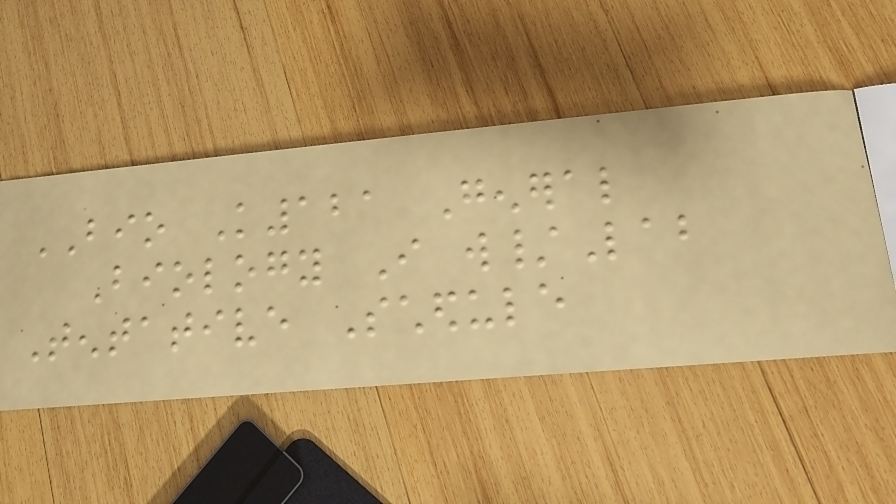BIO K121 General
Biology I w/Lab
Tentative Schedule
